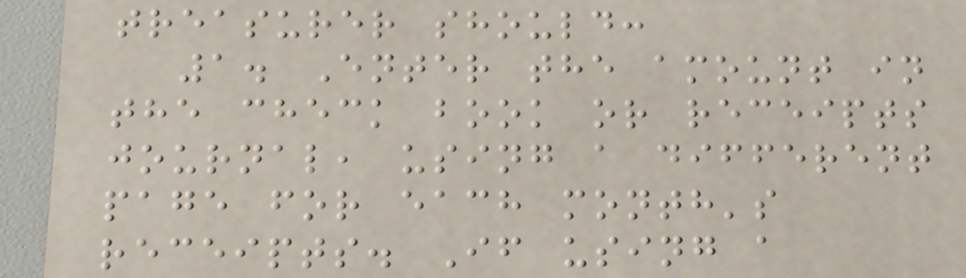treasurer should:
1. Enter the amount in
the check book or receipts
journal, using a different
page for each month's
receipts. If using a
